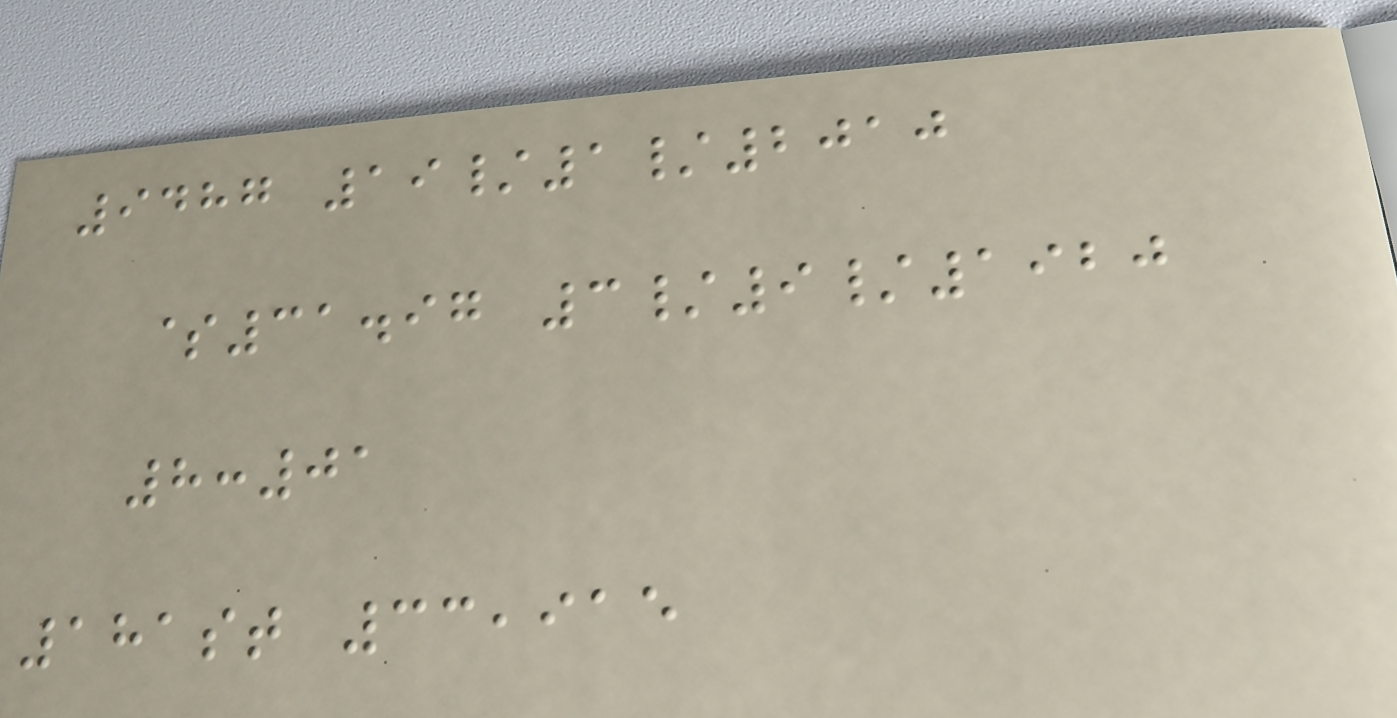9487 19/1/2010
$31.97 3/9/1920
8:01
181st 33,915
